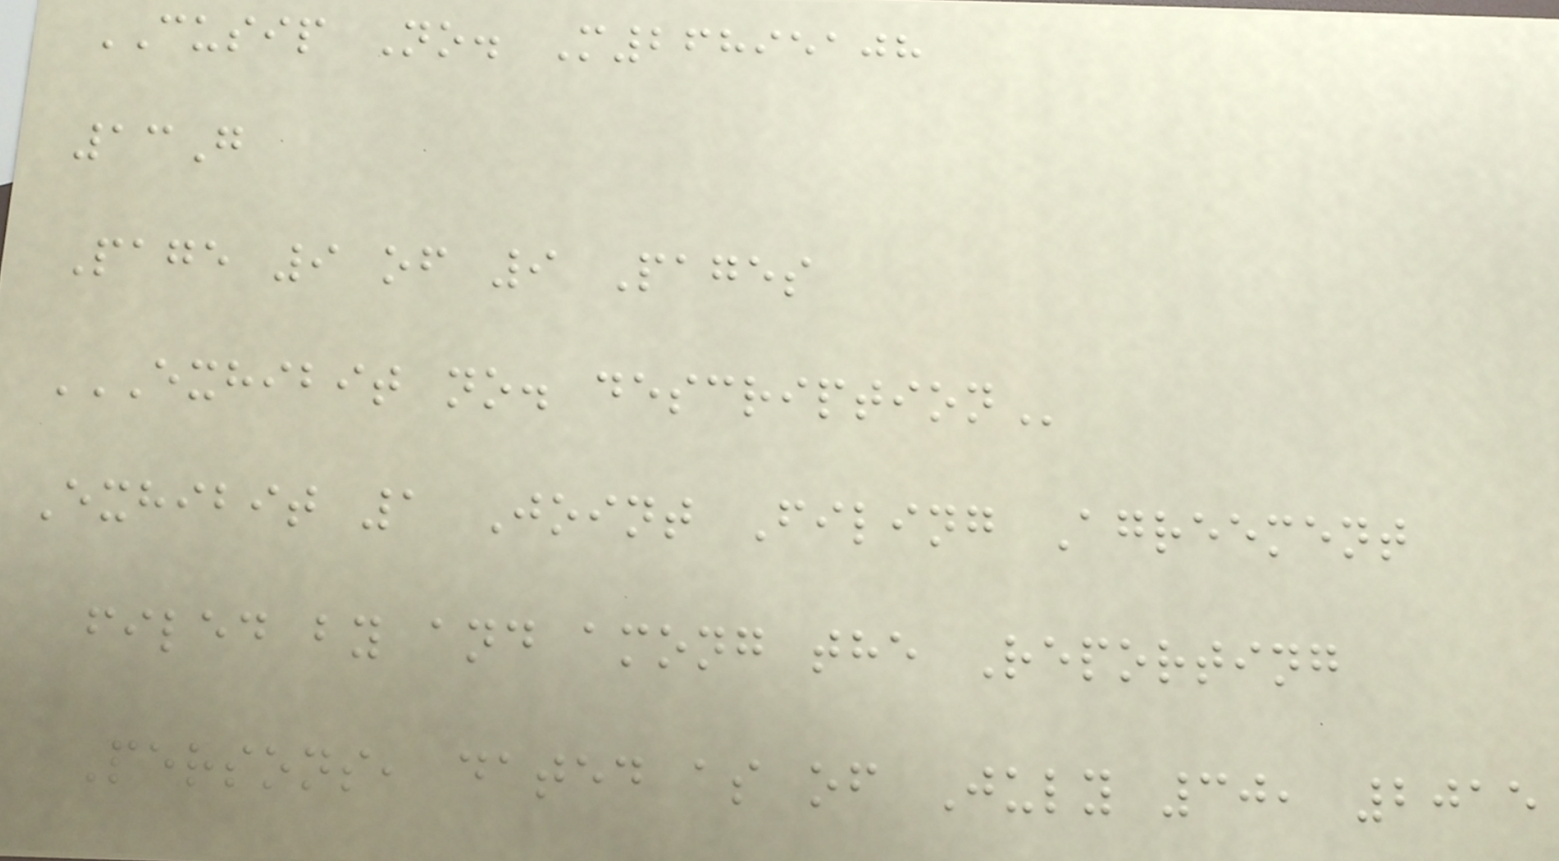CUSIP No. M26895108
13G
Page 9 of 9 Pages
EXHIBIT NO. DESCRIPTION
Exhibit 1 Joint Filing Agreement
filed by and among the Reporting
Persons, dated as of July 30, 2015
